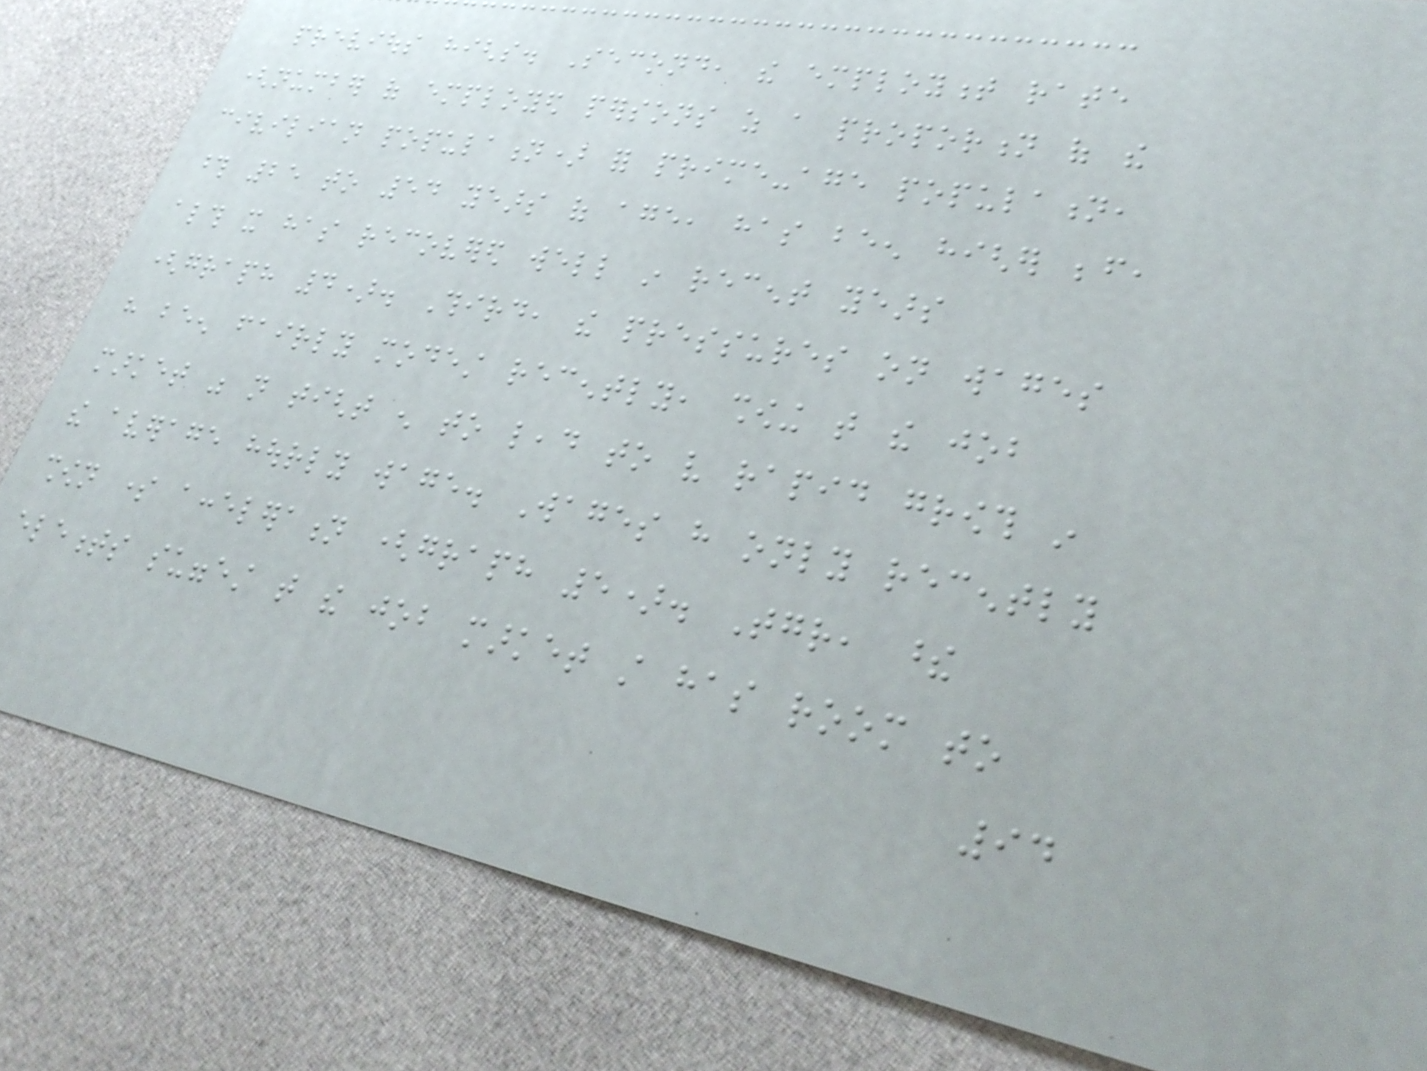previous highs. Second, the employment rate
(number of employed persons as a proportion of the
civilian population) for prime-age population,
those 25 to 54 years of age, has been higher before,
although it has recovered well in recent years
(graph 4). Third, the pressures on wages
have been fairly modest recently, showing that the job
market was not tight enough to lead to very rapid growth in
the average hourly wage. Wages have only recently
shown some acceleration (graph 5). Together, these
elements suggest that the job market still has room to
94
